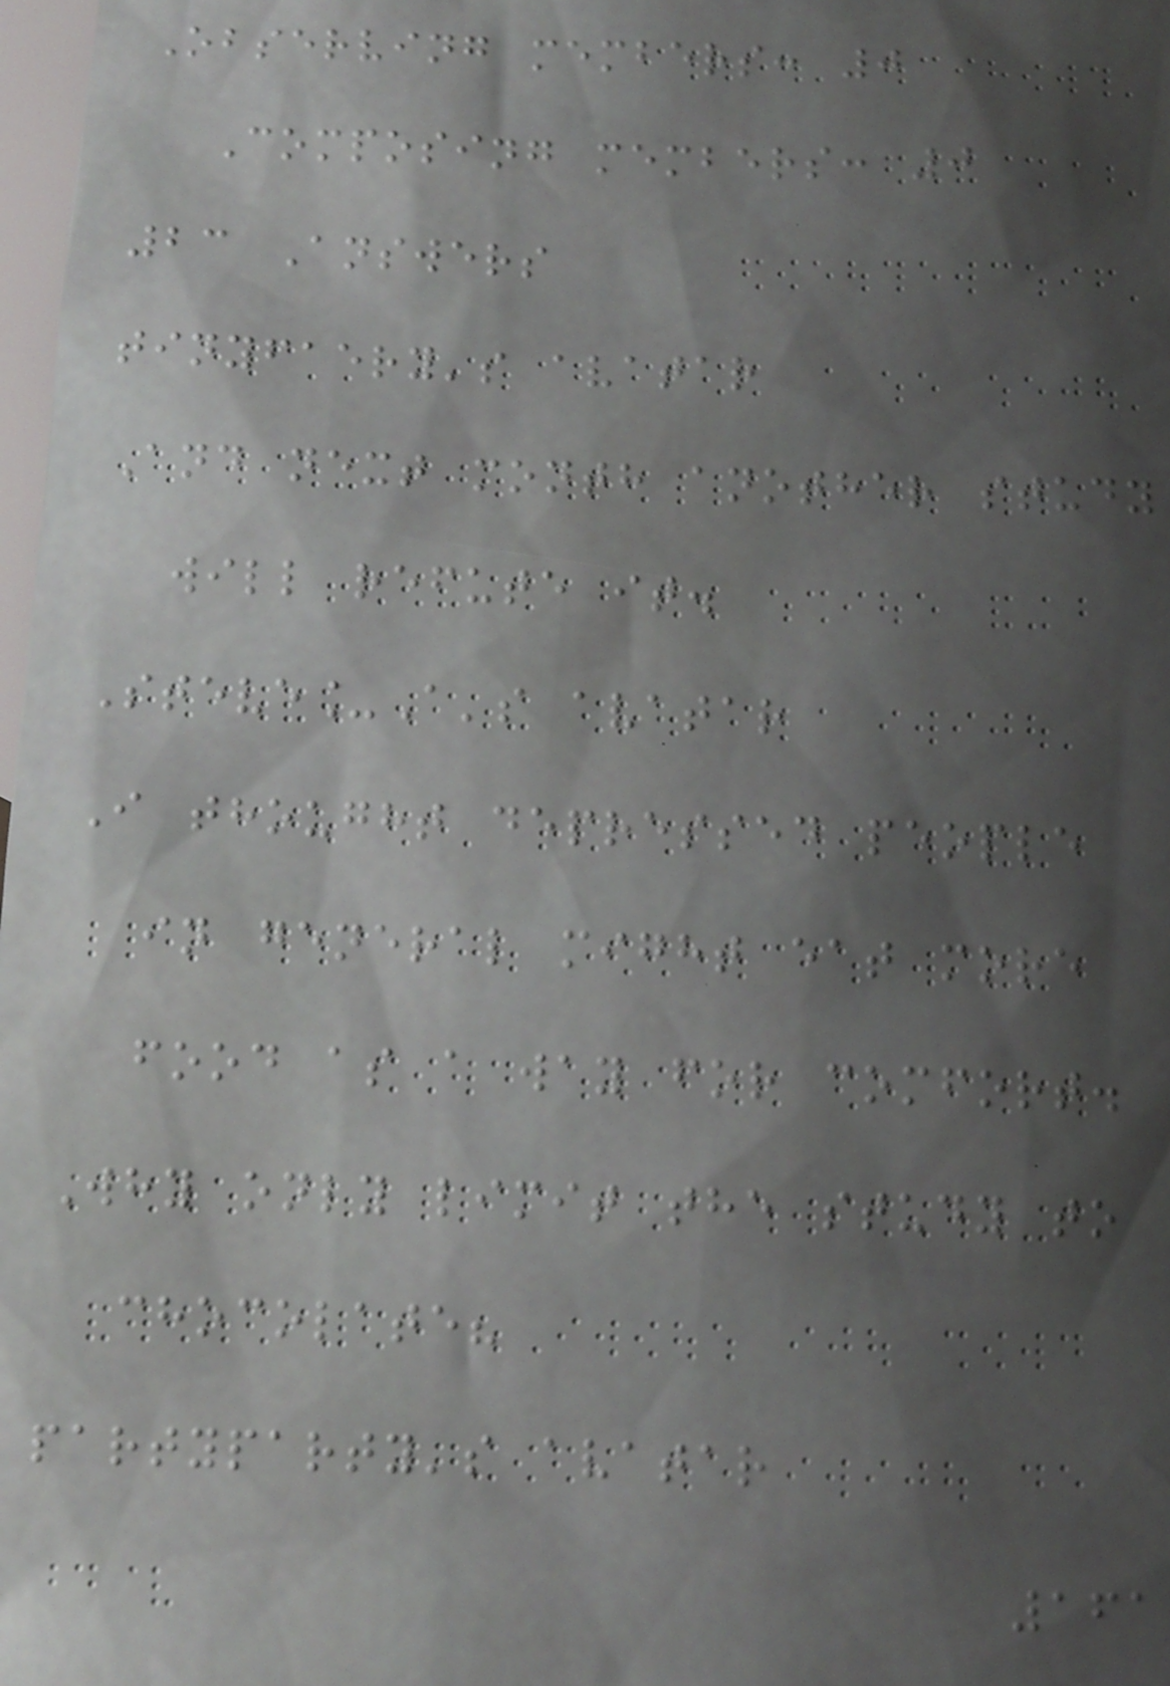Observing members: 0
Composing members: 0
23 Answers
tinyfaery's avatar
And next month another study
will refute it.
Steve_A's avatar
I thought depressed people
in general might eat more
food as a way for comfort.
Why only limit the study to
chocolate?
partyparty's avatar
161
